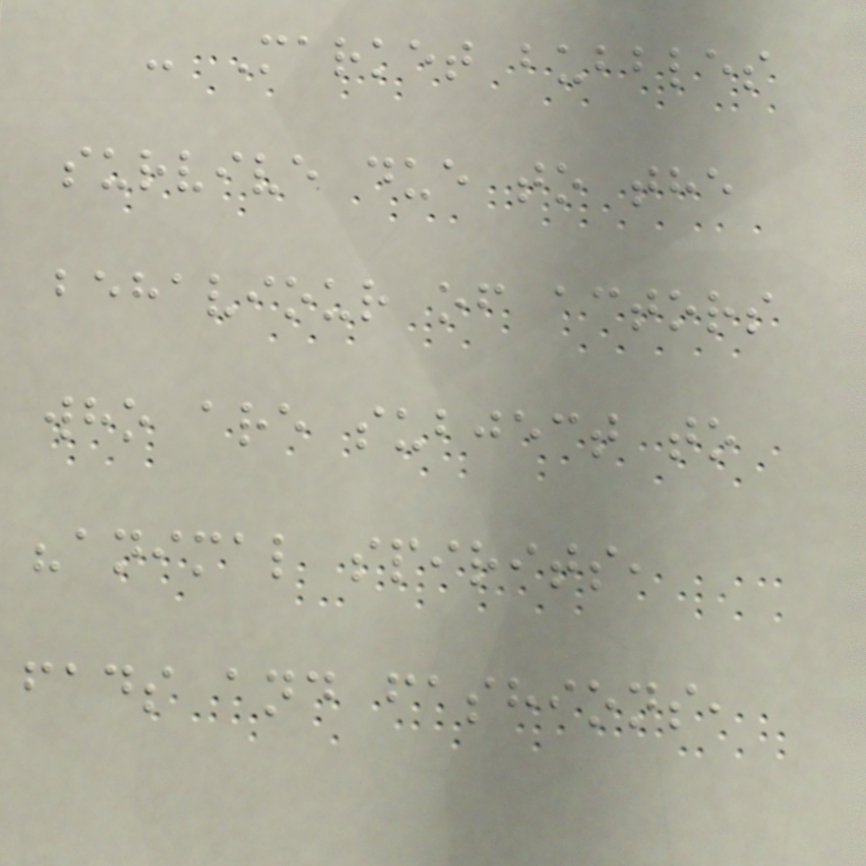- Market bubbles
survive due to the
behaviour of actors
who are subject to
"animal spirits,
fads and fashions,
